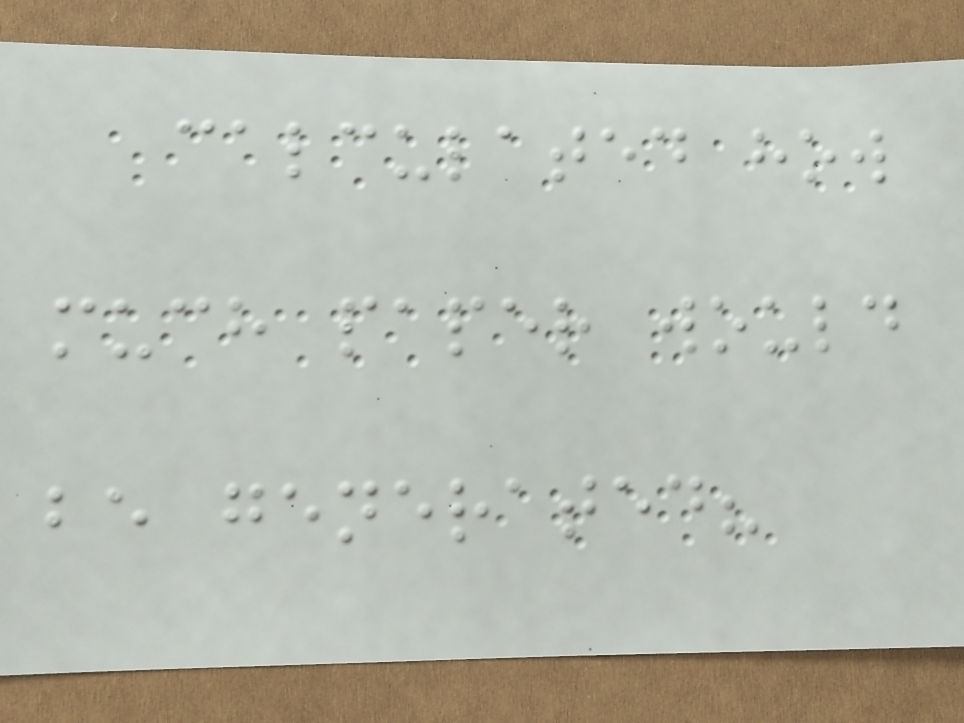calculated how
much paper would
be generated?
